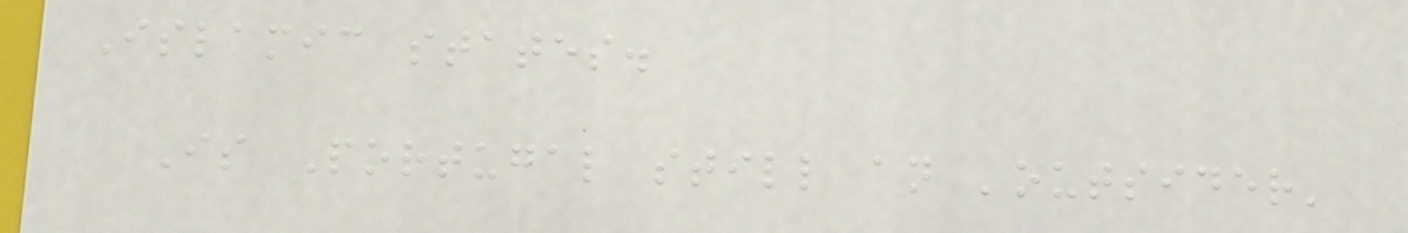Islamic states.
Is Portugal still an 'outsider'
